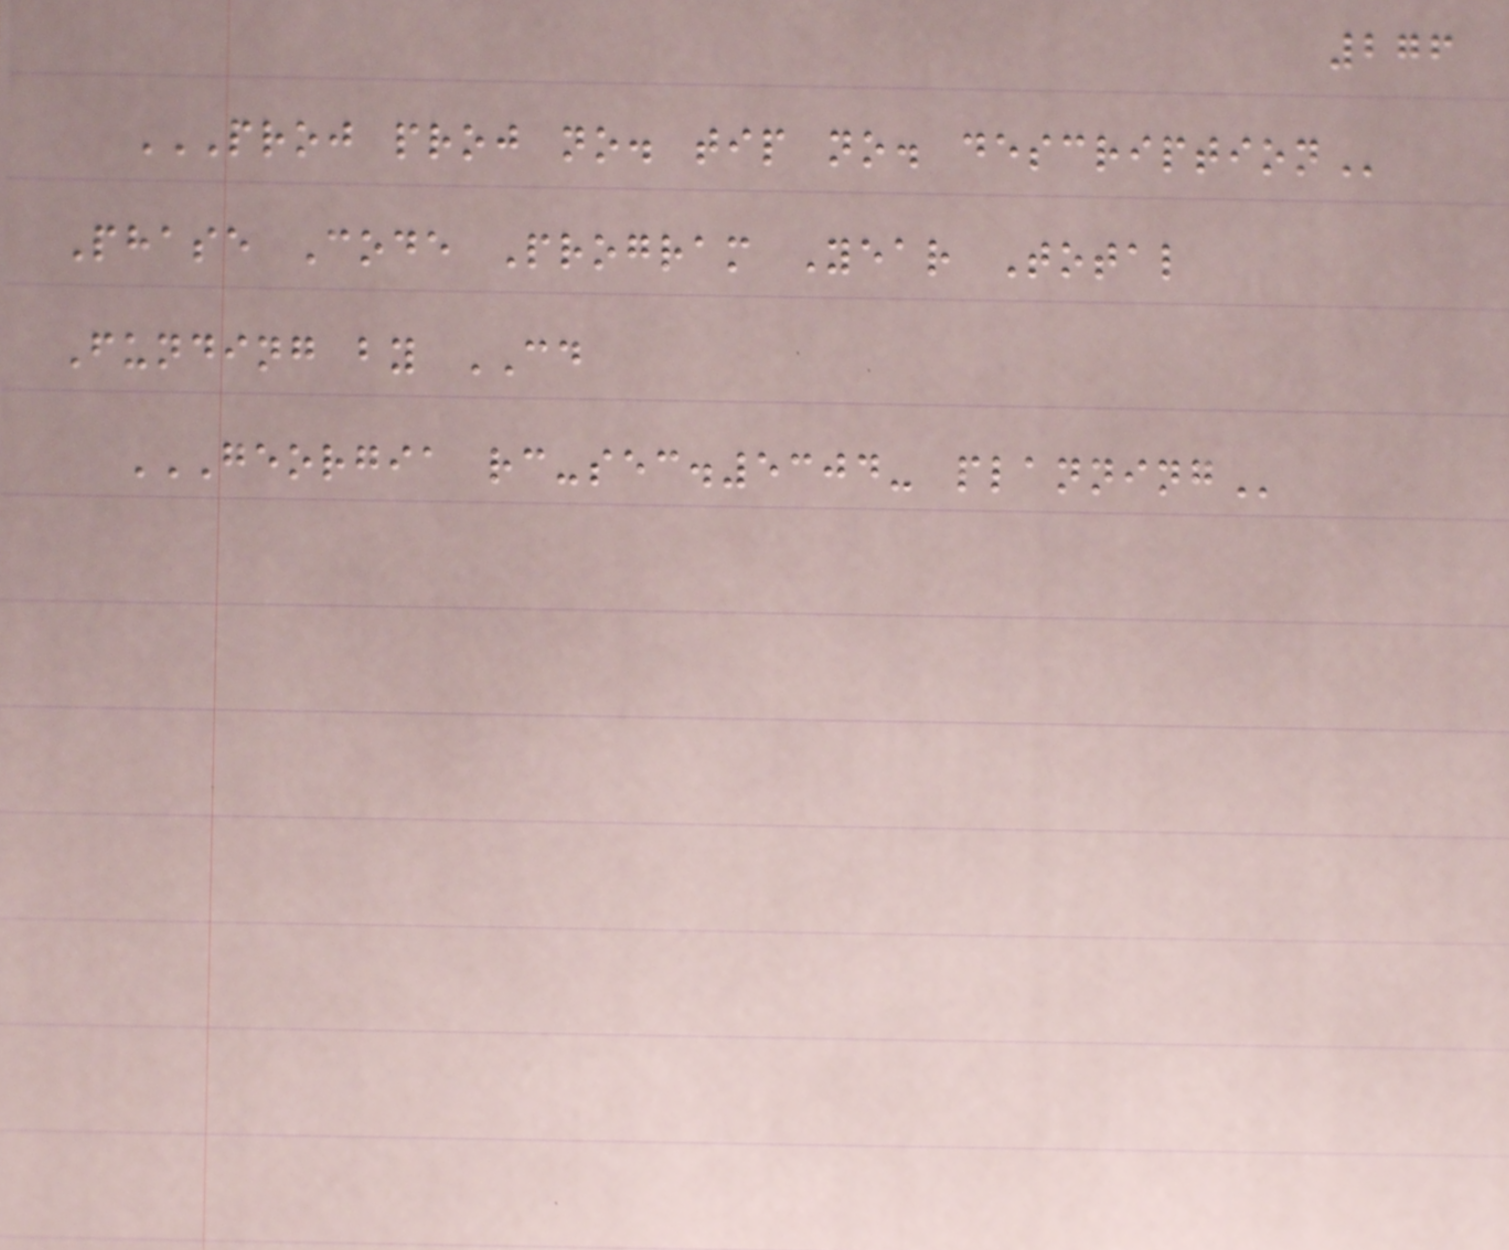276
PROJ PROJ NO. TIP NO. DESCRIPTION
Phase Code Program Year Total
Funding by CD
GEORGIA RC-SEC.5304- PLANNING
